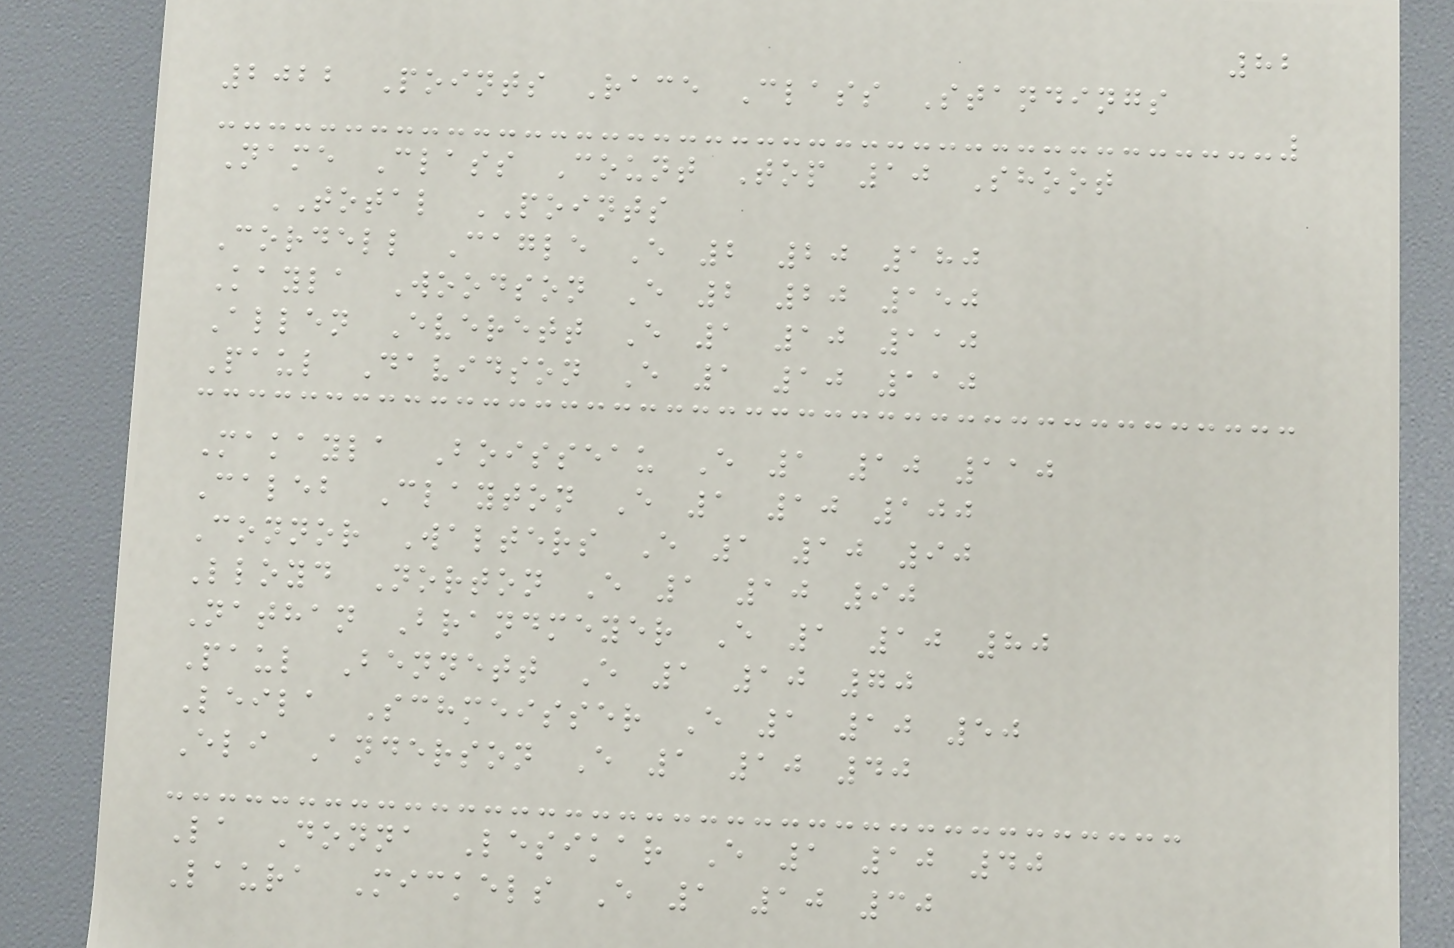82
2022 Points Race Class Standings
Name Class Count Top 10 Shoot
TOTAL POINTS
Cordell Cagle E 2 20 180
Kayla Woodson E 2 20 150
Allen Everett E 1 10 110
Paul Davidson E 1 10 110
Makayla Boisseau E 1 10 110
Caleb Clayton E 1 10 100
Connor Walters E 1 10 90
Lloyd Norton E 1 10 90
Nathan Brandmeyer E 1 10 80
Paul Bennett E 1 10 70
Leila Schmeisser E 1 10 50
Eli Anderson E 1 10 40
La Donna Lesikar E 1 10 40
Laura Mickels E 1 10 30
